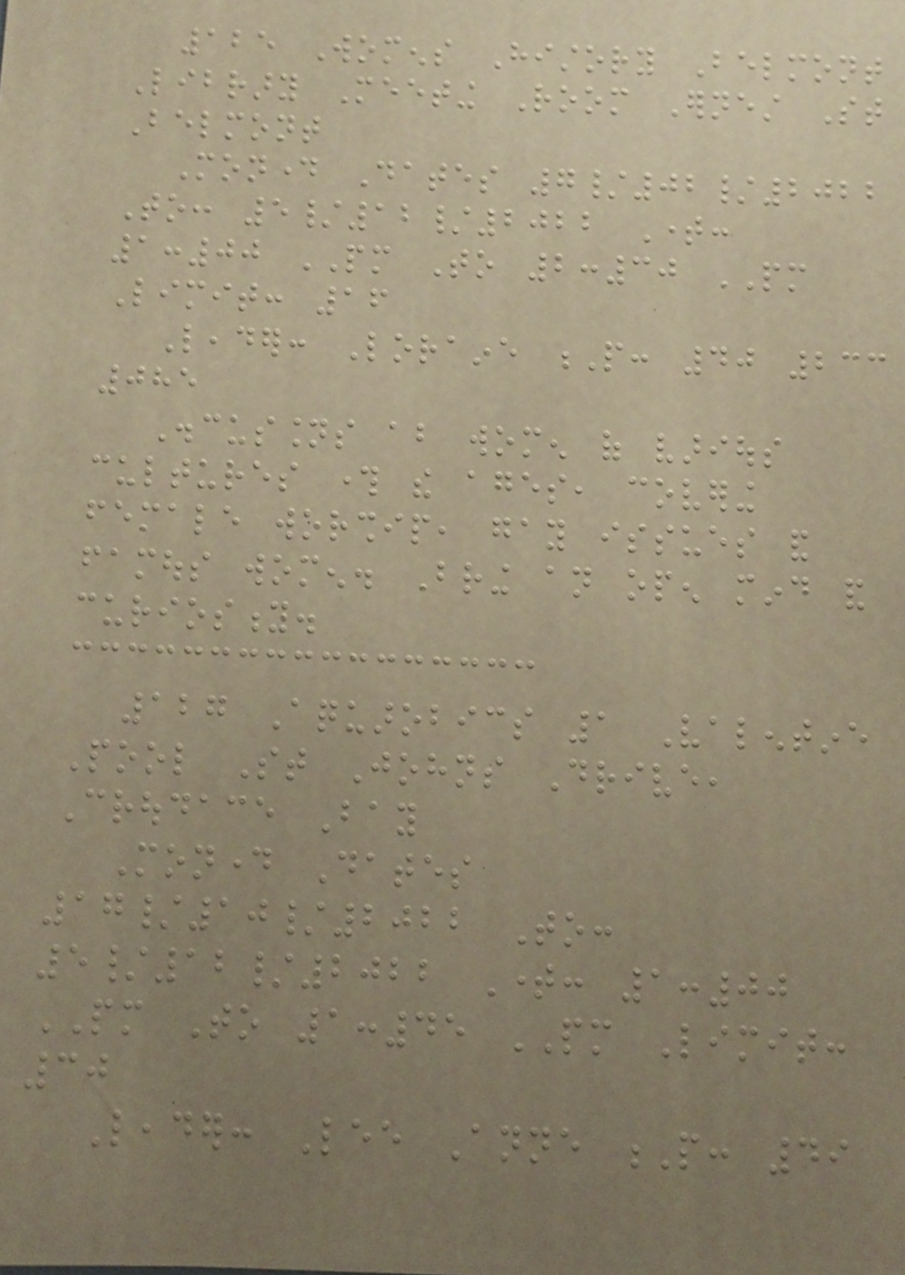125 Womens History Belmont
Library Meeting Room Ernest St
Belmont
Monday Dates 7/02/2022
To: 5/12/2022 Time:
1:00 PM To 2:30 PM
Limit: 16
Leader: Loraine P: 40 233
085
Discussions about women of various
cultures through the ages, covering
female worship, gay issues and
famous women. Bring an open mind and
curiosity.
127 Aquarobics 1 Valentine
Pool St Johns Drive,
Croudace Bay
Monday Dates
17/10/2022 To:
5/12/2022 Time: 1:00
PM To 1:45 PM Limit:
30
Leader: Lee Anne P: 49
